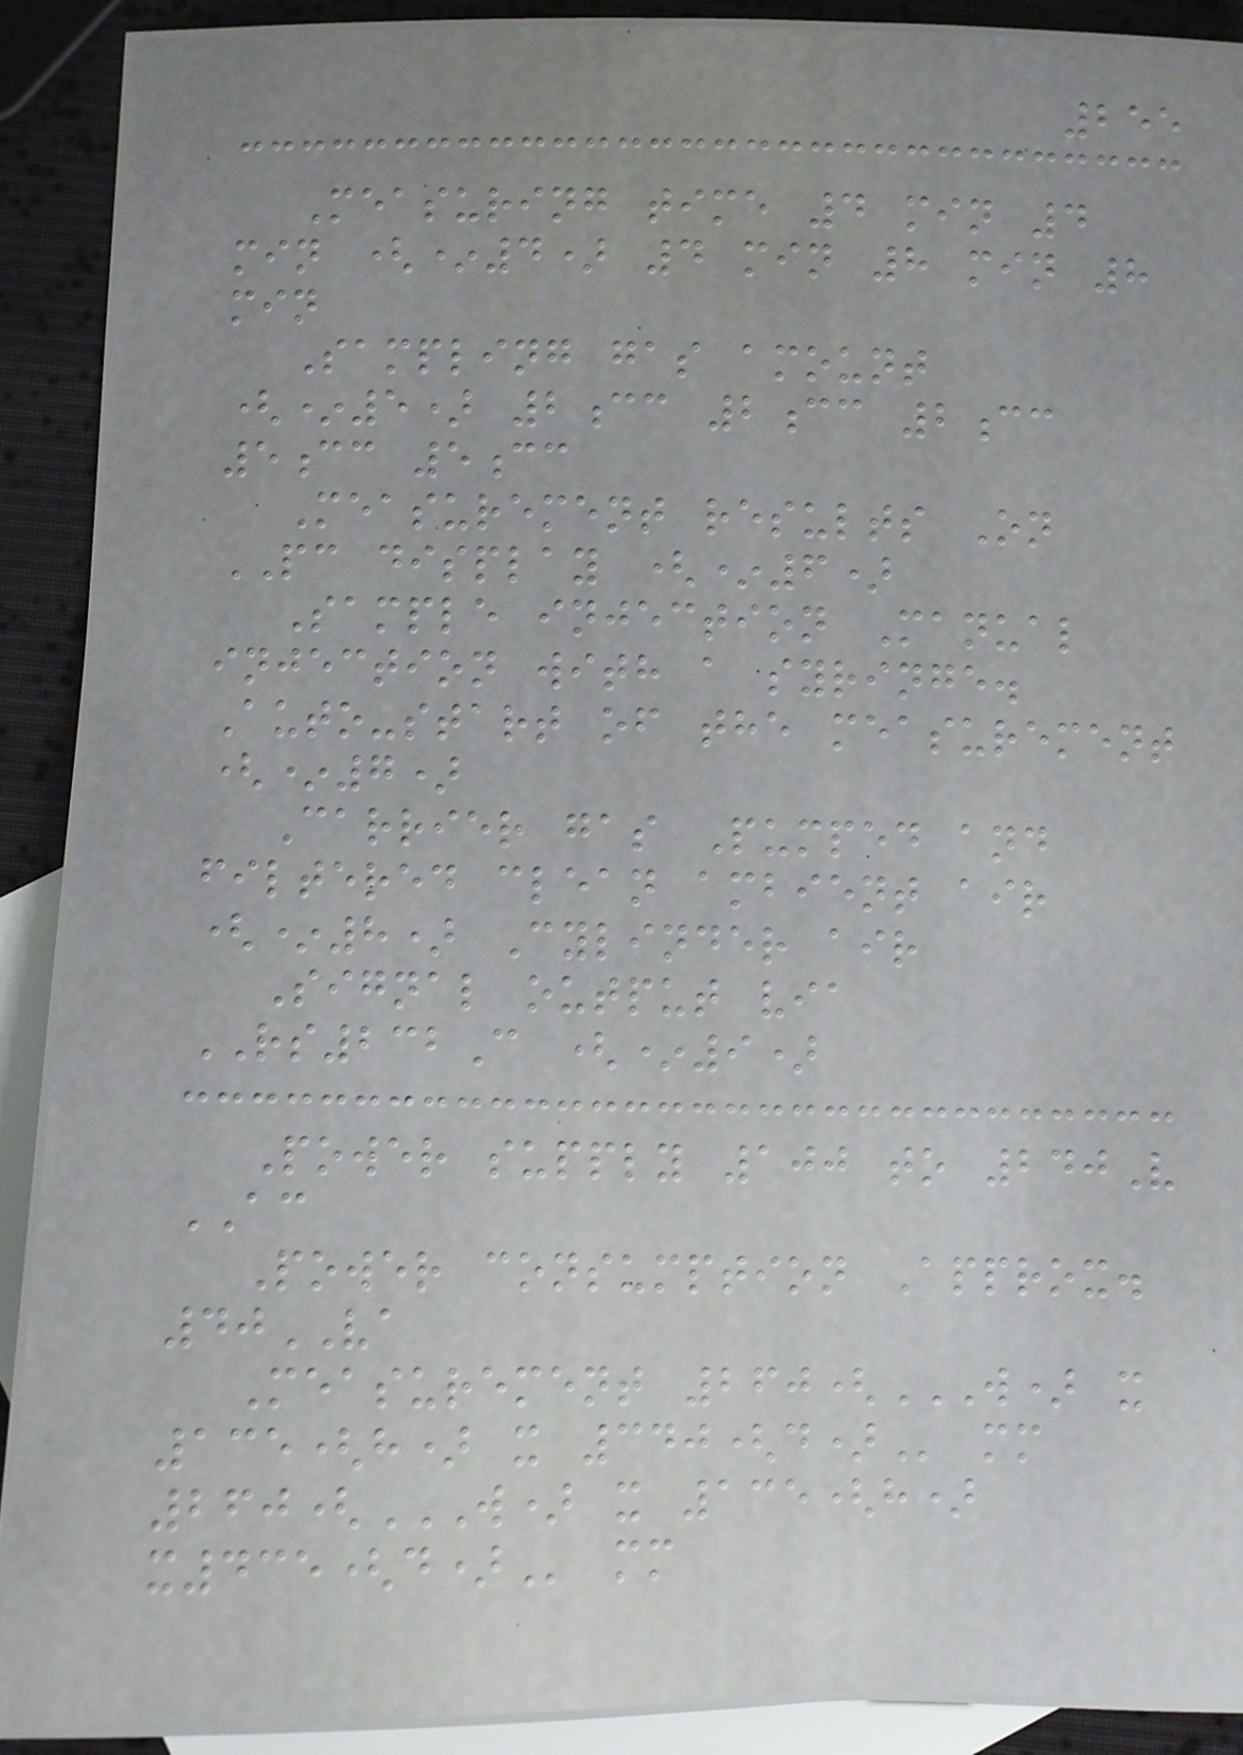255
Measuring time 4 min 4
min (*4) 4 min 8 min 8
min
Sampling gas amount
(*5) 2cc 2cc 2cc
5cc 5cc
Measurement results On
PC display (*6)
Sample injection Manual
injection with a syringe.
Auto-start of the measurement
(*7)
Carrier gas Pumped and
filtered clean ambient air
(*8) Cylinder air
Signal output via
RS232C (*9)
Power supply 100 to 240V
AC
Power consumption Approx.
40VA
Measurement 260(W) X
135(H) X 340(D) mm
260(W) X 135(H)
X435(D) mm
